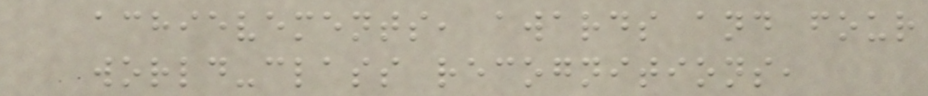achievements, awards and four
world-class recognitions,
